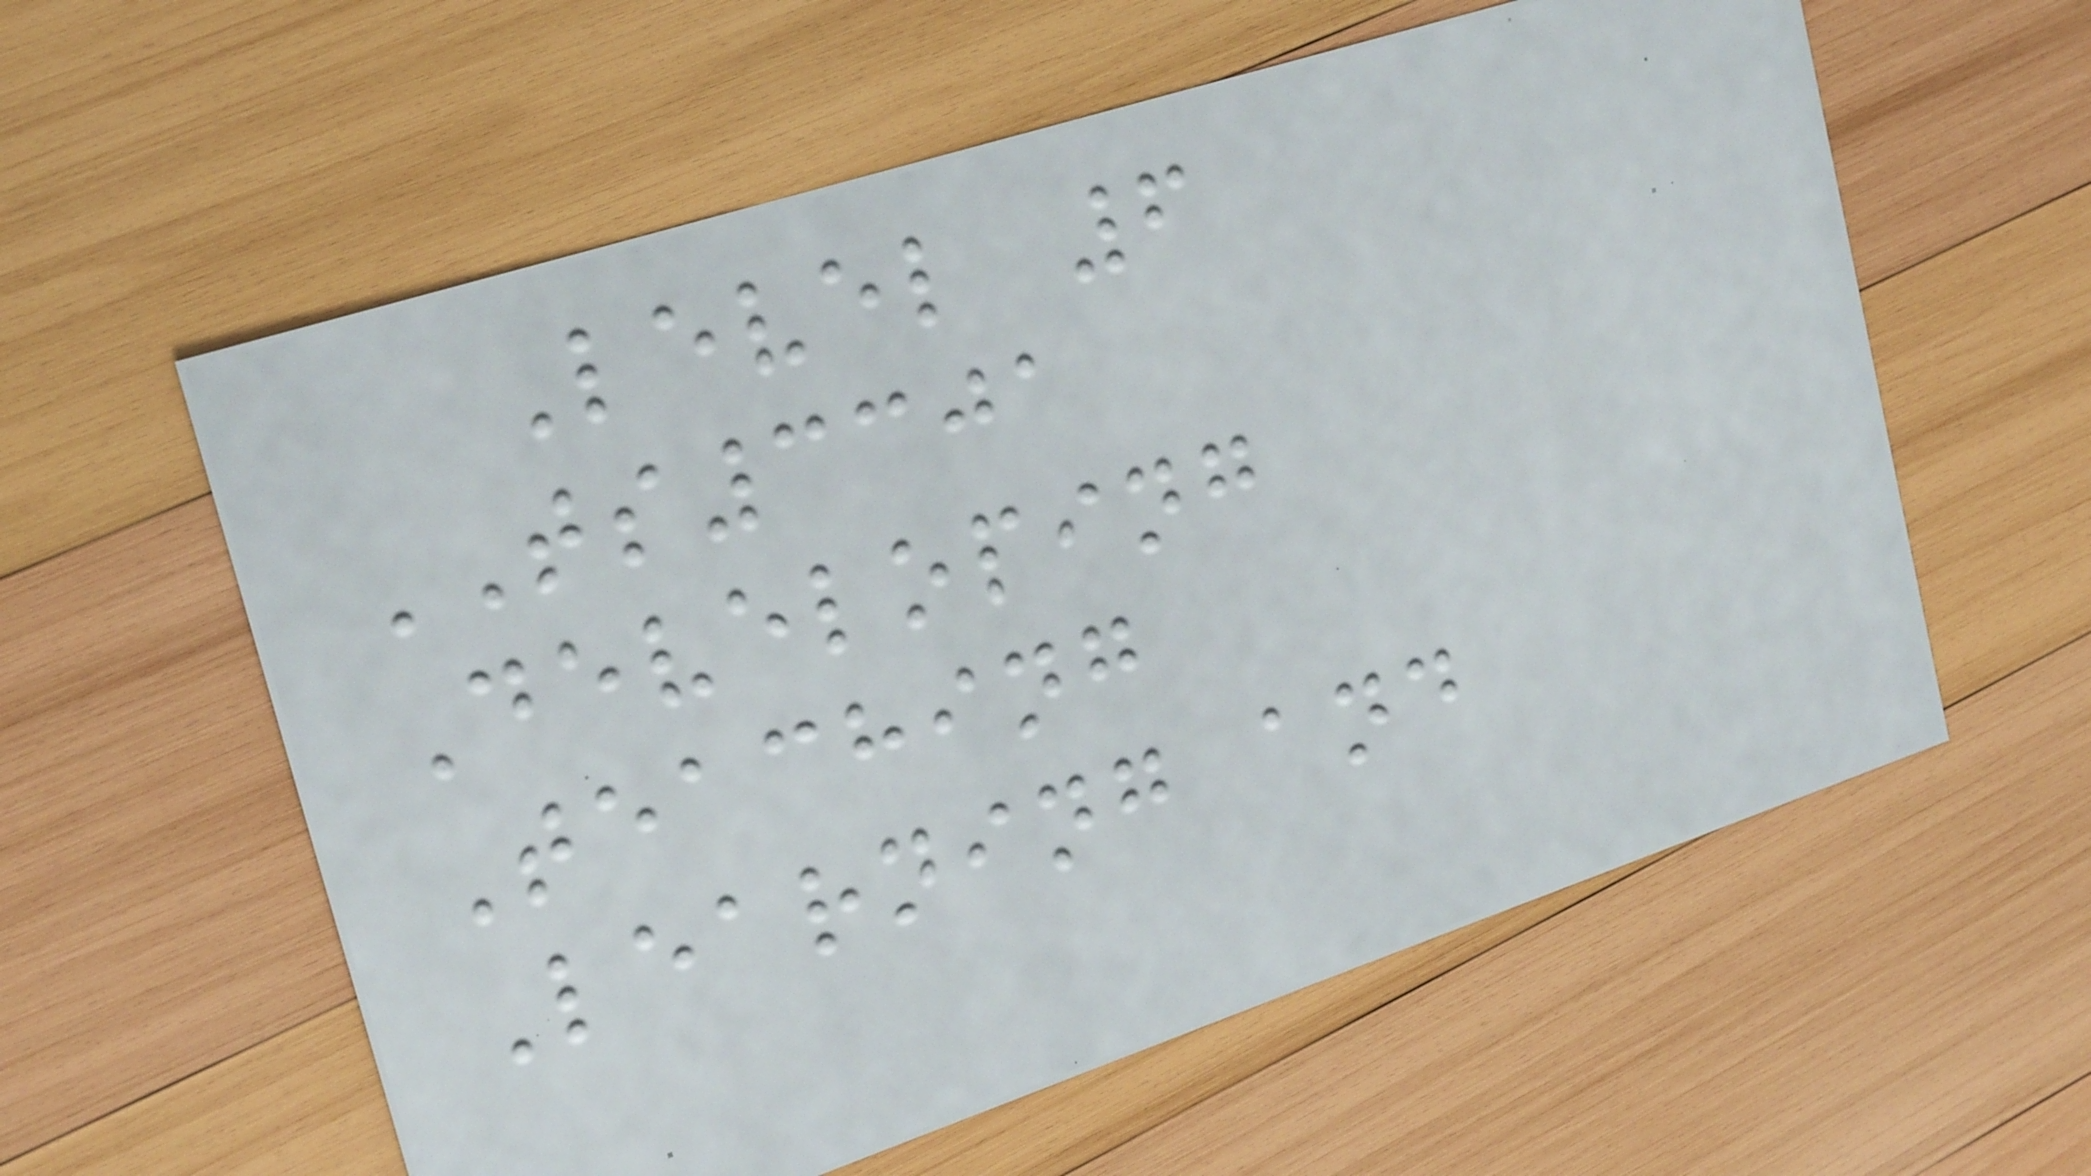Level 6
TS3301
Developing
Teaching
Learning and
